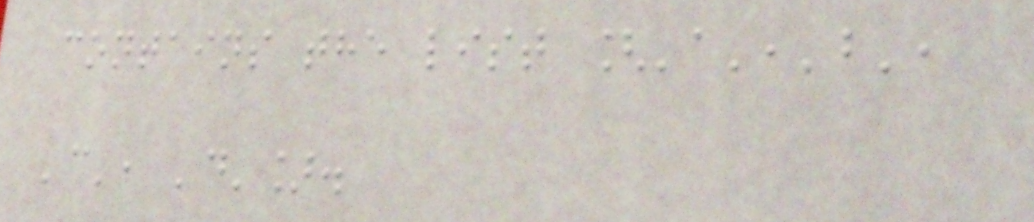contains the list ['a','b',
'c', 'd'].
